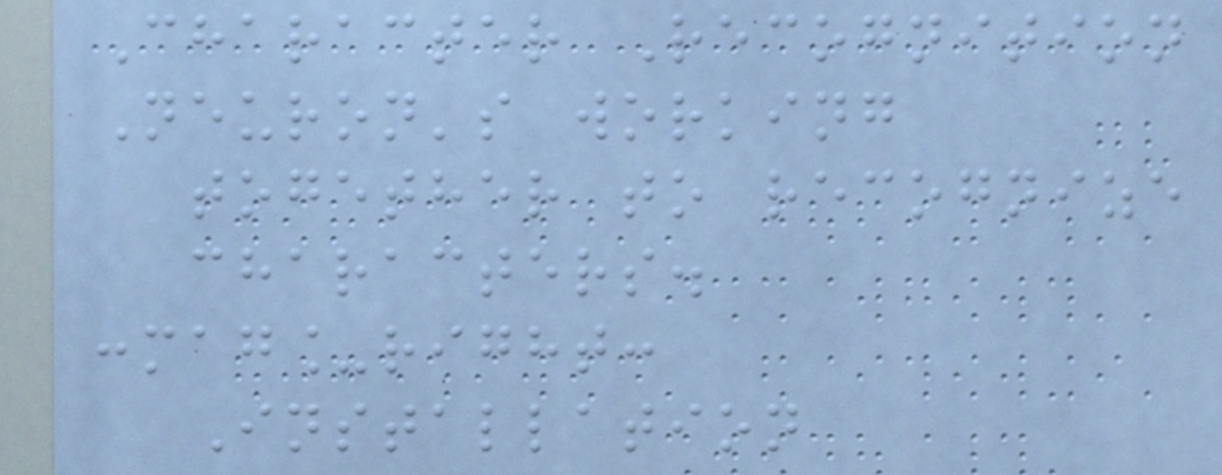Character Recognition
Neuron's working
together to recognize
characters.
:mag_right:
Installation
